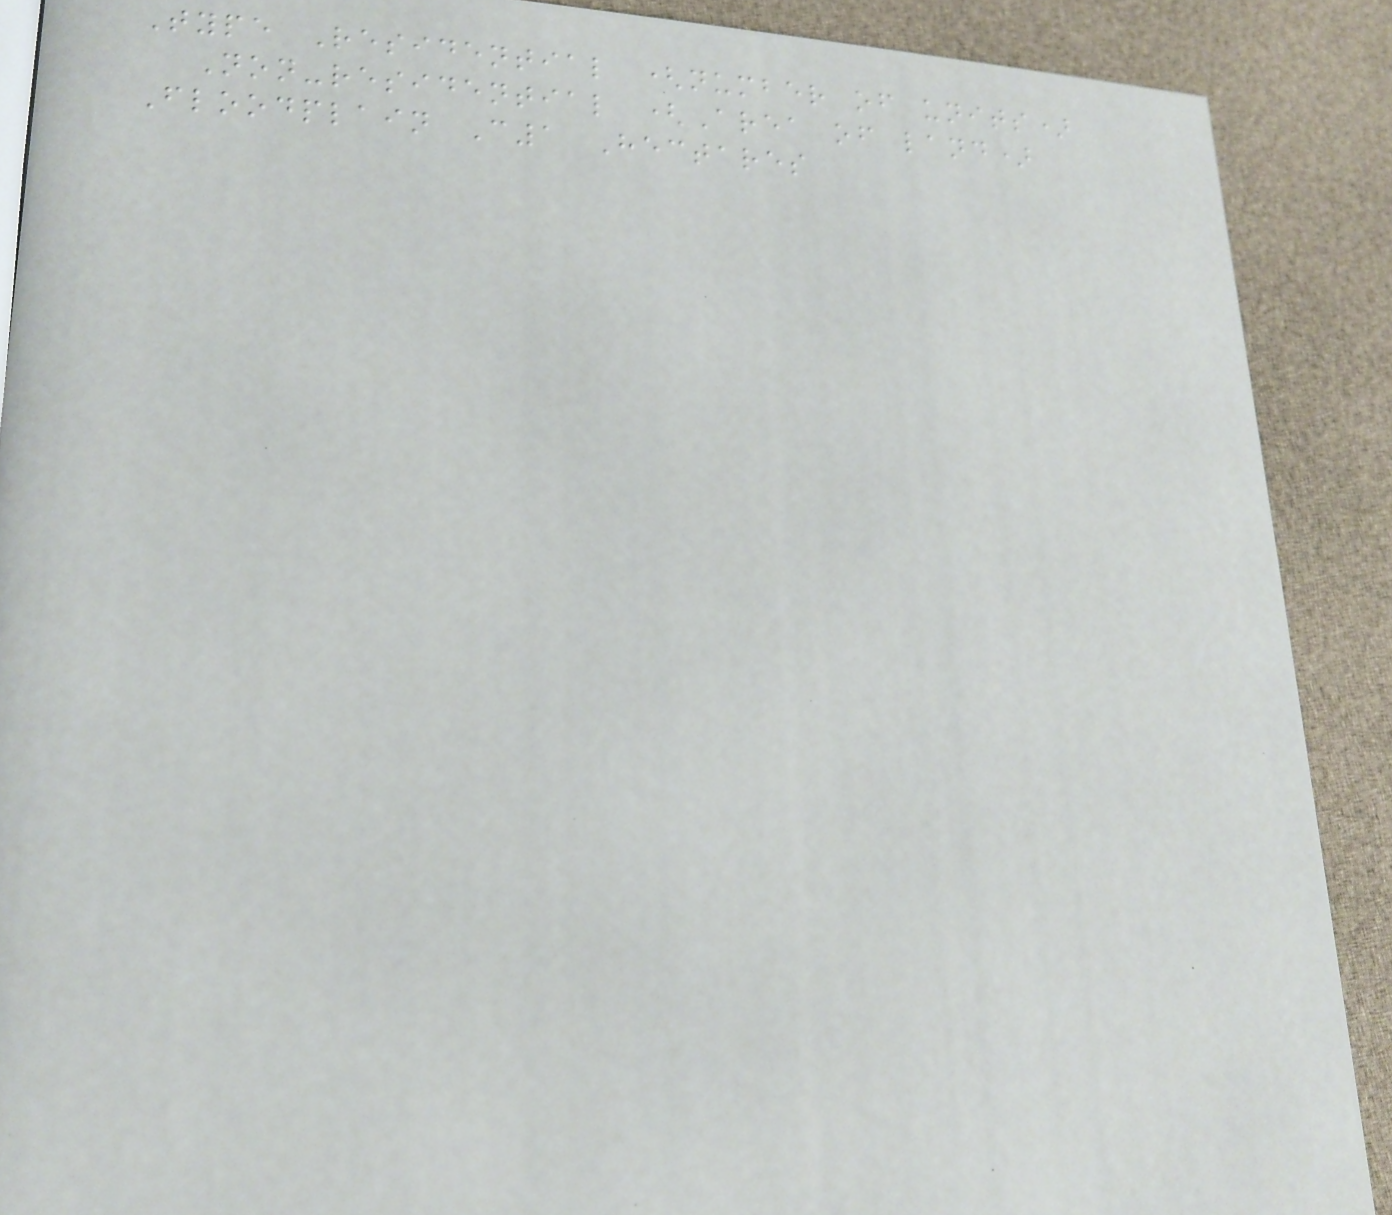Type Residential (number of units)
Non-residential (Area of land)
Floodplain C1 Hectares
